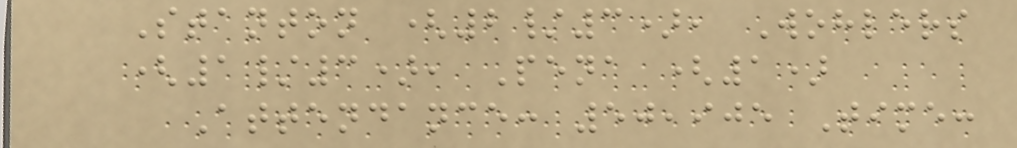Stanton (2/3), Wohlers
(1/3), Pena (1)
Attendance: 50,905 Time:
